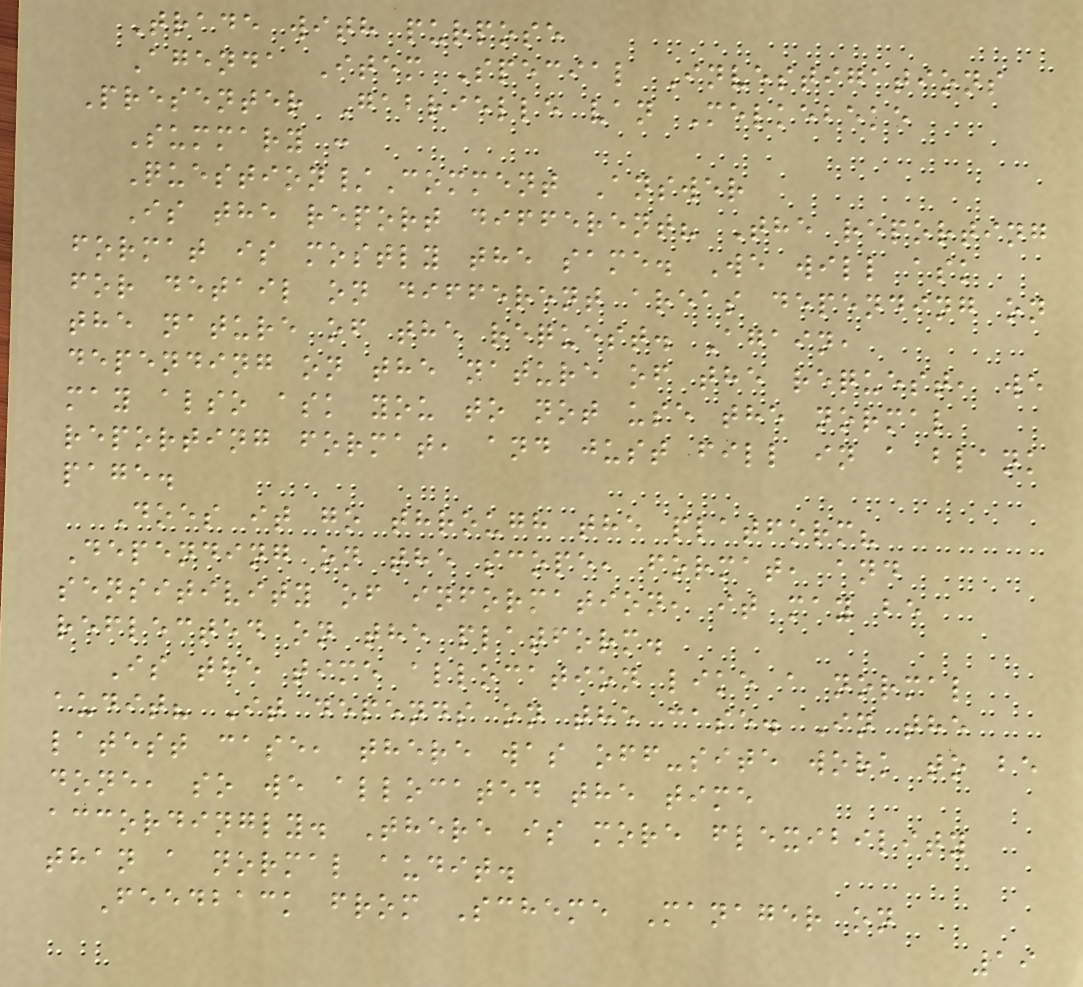Trade with purpose
Agenda Item Special Investigations
Presenter Gabrielle van Melkebeke
Summary :
Question/Comment Answer
Is the report different? The reporting
format is mostly the same. We will ask
for detail on different areas depending on
the nature of the request. Again,
depending on the nature of the request, we
may also ask you to not use the normal
reporting format, and just fill in a blank
page.
Does it go through the platform?
Depending on the scope, format, and
sensitivity of information, it may be
reflected on the platform.
Is the time allocation like a normal
audit? It depends on the case. In the
latest case, there was off-site work to be
done, so we allocated the time
accordingly. There is more flexibility
than a normal audit.
Feedback from Scheme Manager on
19
